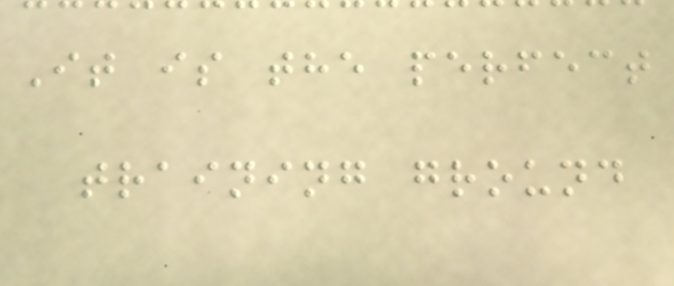It is the perfect
training ground
